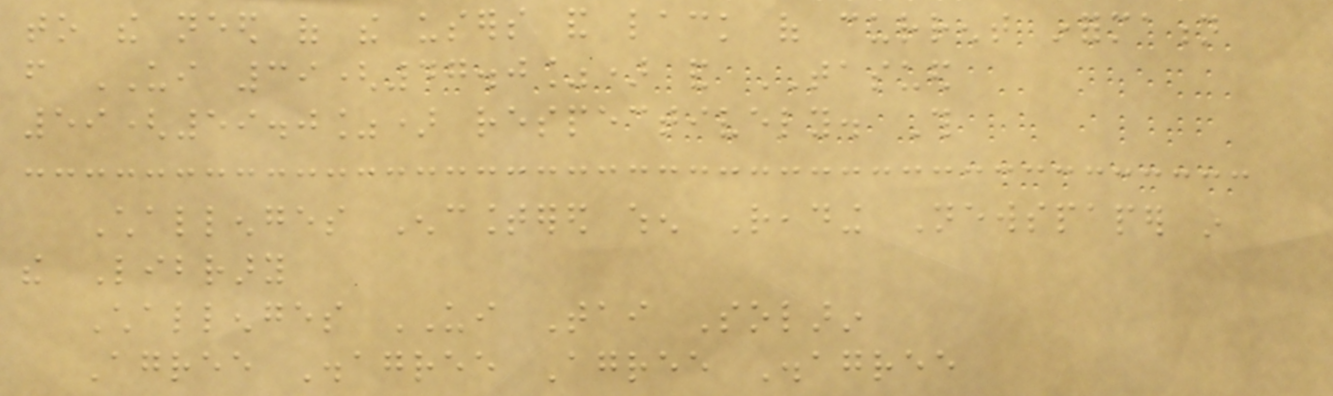to the need of the users and lack of current information
from UI 39(47.0%) and TASUED
59(59.0%) respectively. This
Challenges Encountered when Reading Newspaper in
the Library
Challenges UI Tai Solarin
Agree Disagree Agree Disagree
